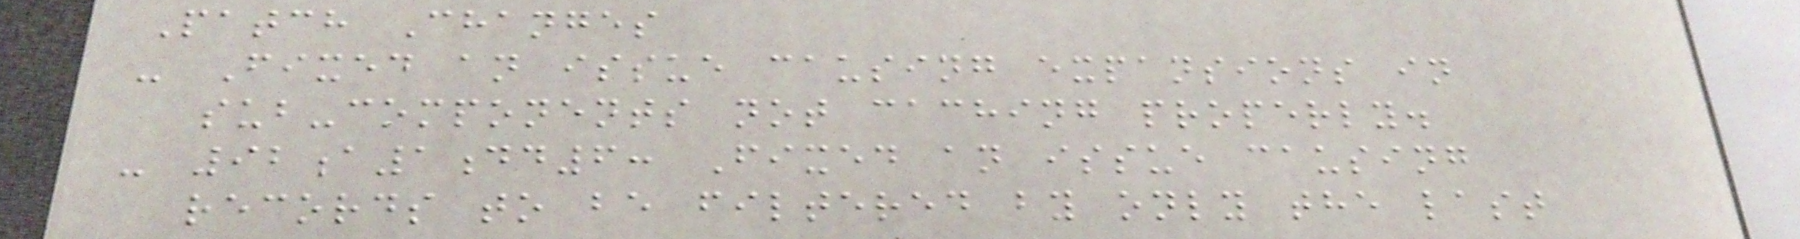Patch Changes
- Fixed an issue causing expansions in
sub-components not caching properly.
- 92a1dd6: Fixed an issue causing
records to be filtered by only the last
